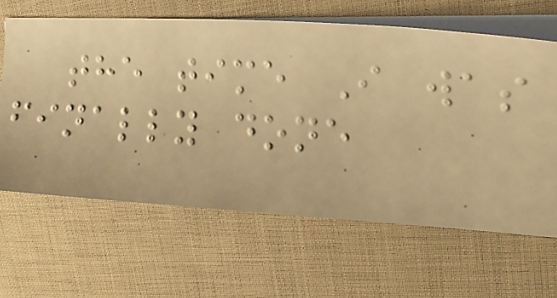the time I was
finally done
